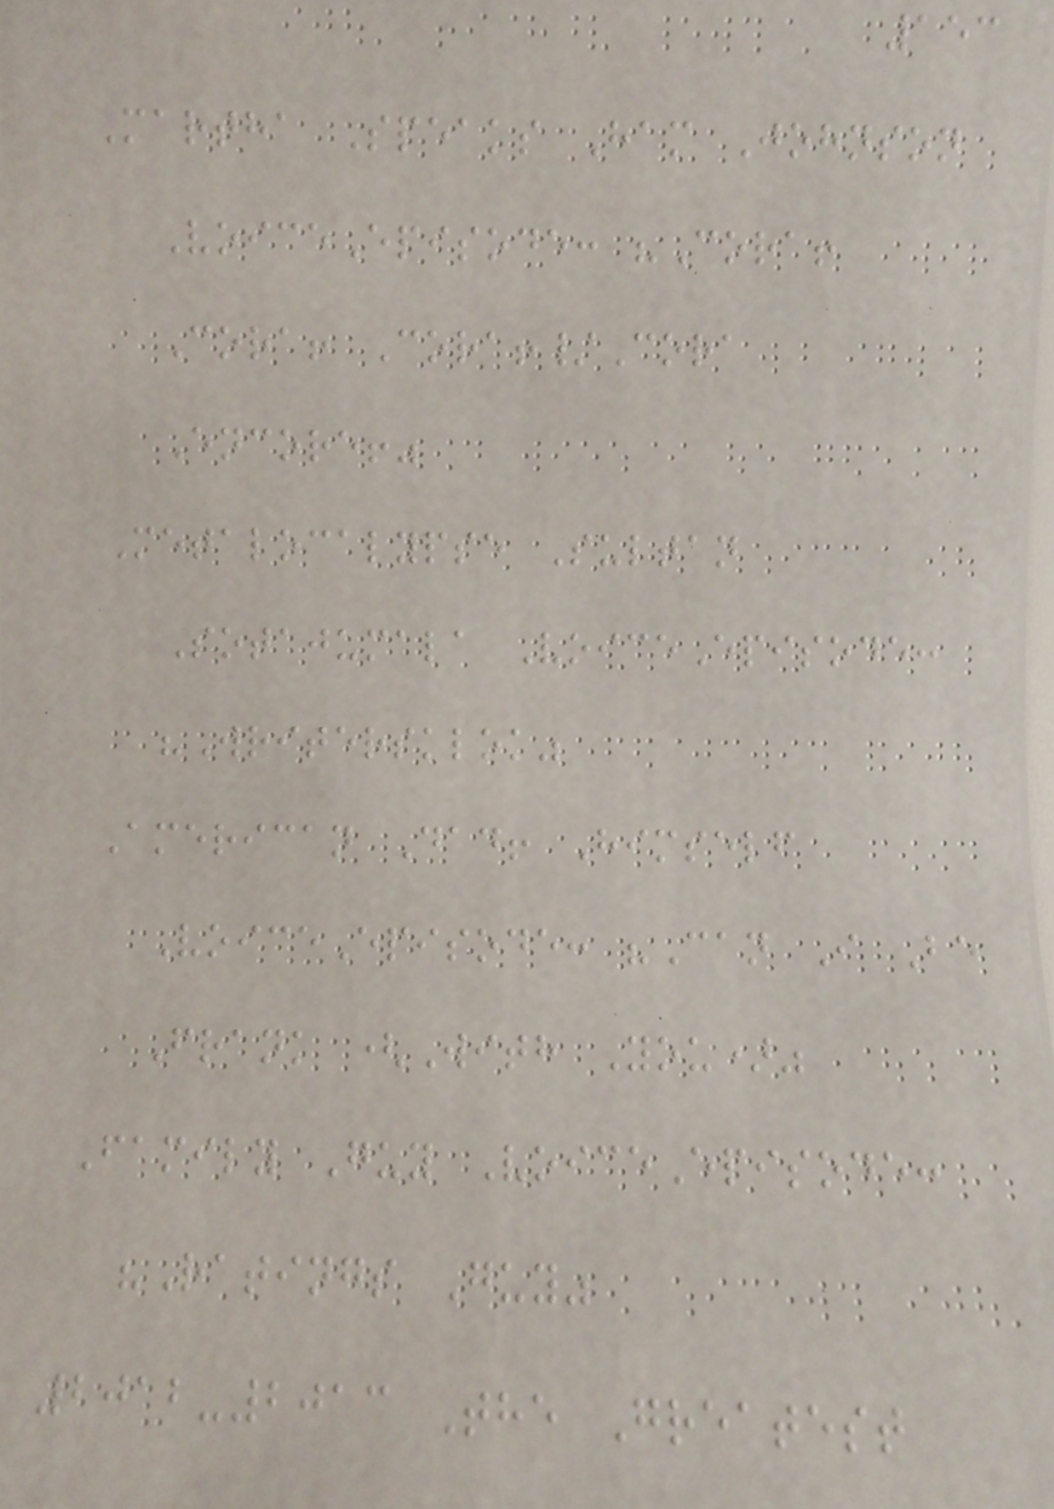153
Martha Speaks Ham Johnson
VoiceEpisode: "Cora!
Cora! Cora!/Cora
Encore!"
Metalocalypse Sultan
Sotajumala VoiceEpisode:
"Writersklok"
American Dad! Himself
VoiceEpisode: "Can I Be
Frank (With You)"
Family Guy VoiceEpisode:
"Ratings Guy"
2012-2013 The Greatest
